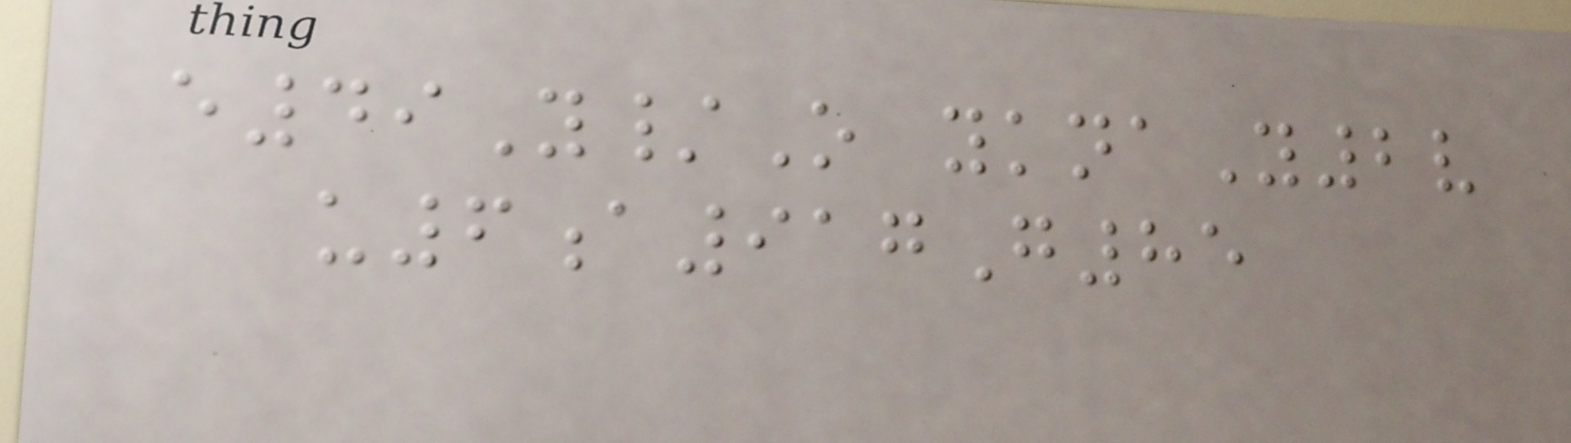e49Y/O yknaY2v
u6a917G85
